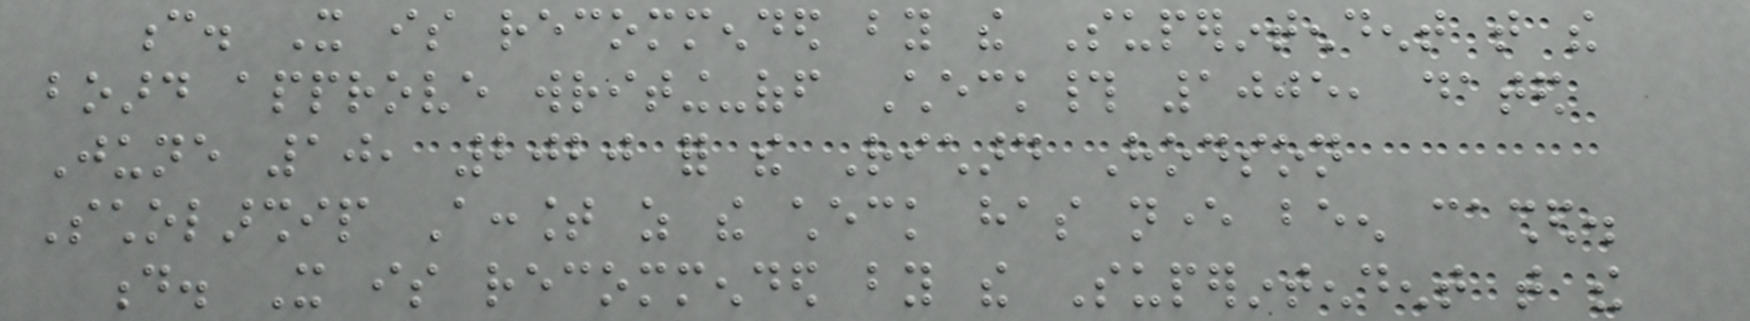c. It is recommended by the Superintendent that the
board approve writing-off Check# 1005, dated
June 10, 2020 for the Richard Hodson
Scholarship Account as the check has never been cashed.
d. It is recommended by the Superintendent that the
